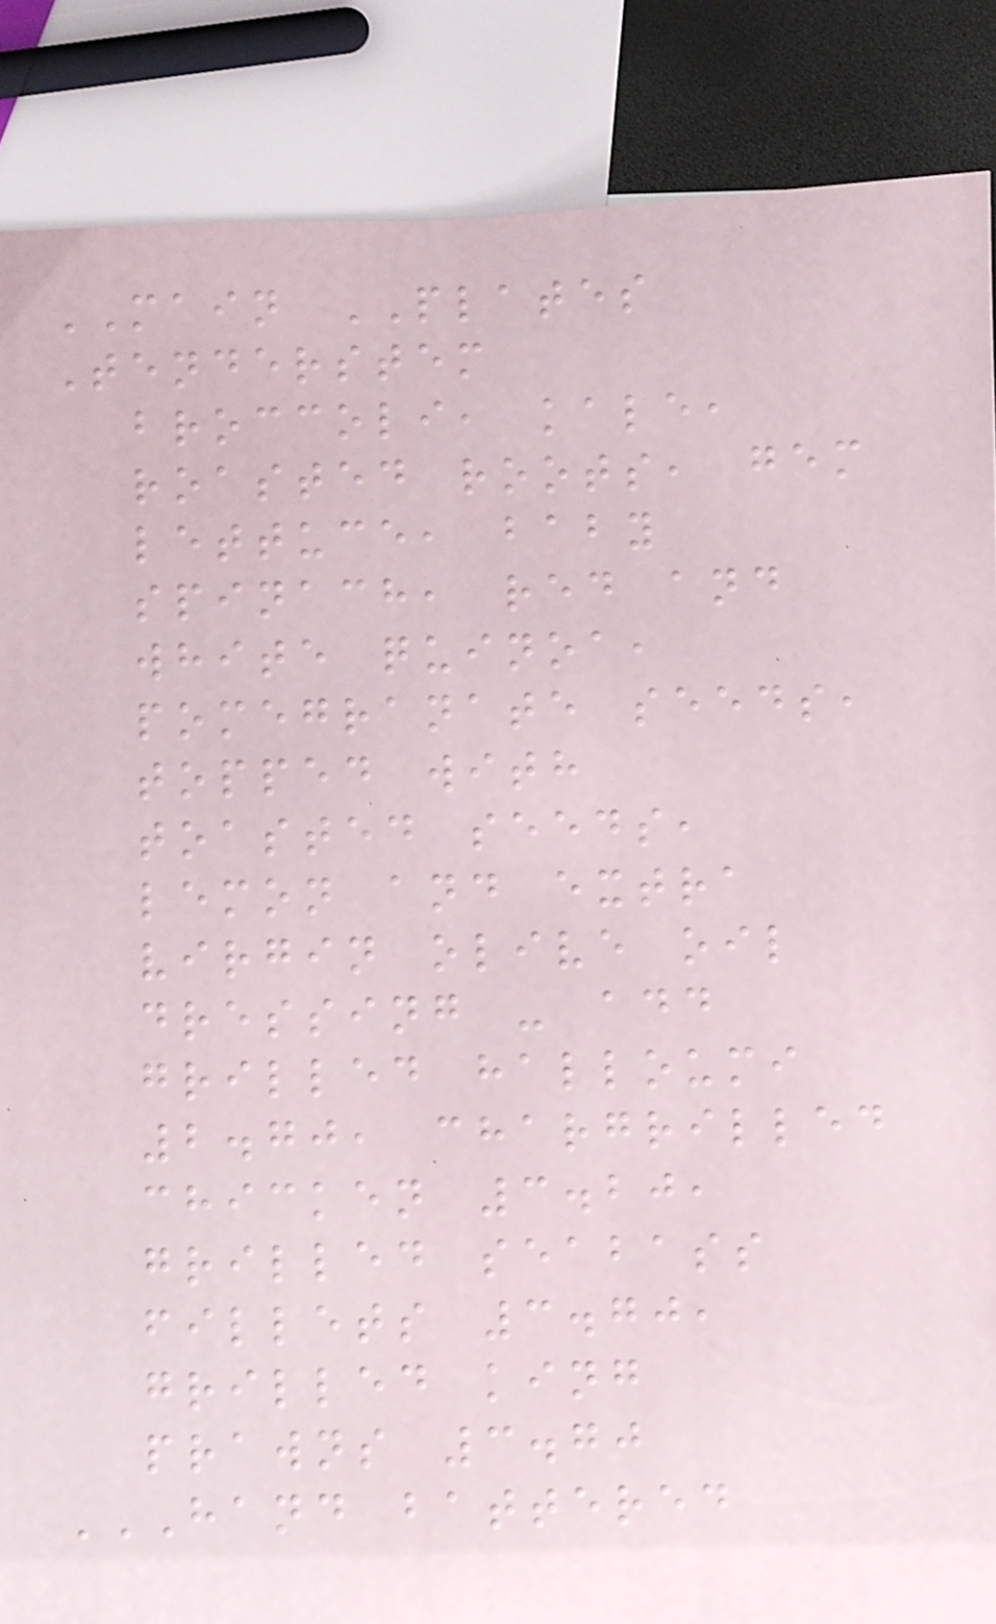MAIN PLATES
Tenderstem
broccoli, kale,
roasted roots, gem
lettuce, baby
spinach, red and
white quinoa,
pomegranate seeds,
topped with
toasted seeds,
lemon and extra
virgin olive oil
dressing - add
grilled halloumi
2.70, chargrilled
chicken 3.20,
grilled seabass
fillets 3.70,
grilled king
prawns 3.70
HAND BATTERED
